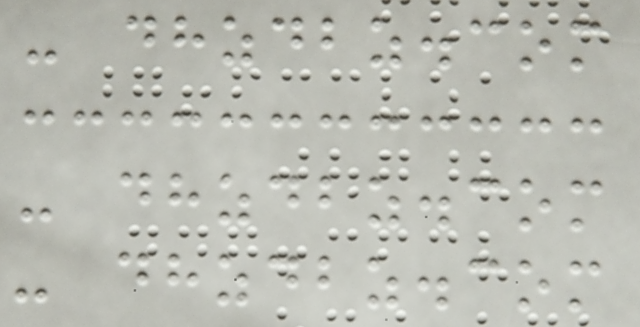- dhzdbz.com
- dhzdbz.com
- dhzdbz.com
